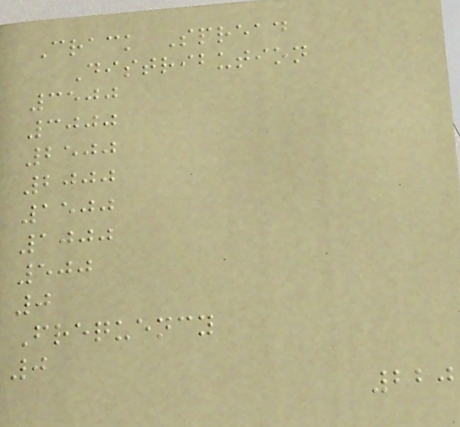Crack Spread
Distribution
3500
3000
2500
2000
1500
1000
500
0
Frequency
0
220
